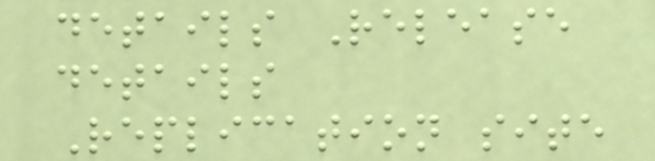details Release
details
Replication site
